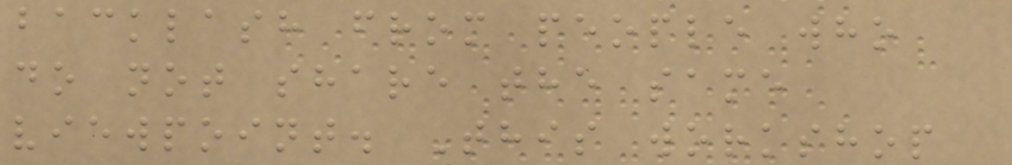backlash from people who
do not share the same
viewpoint. This workshop
